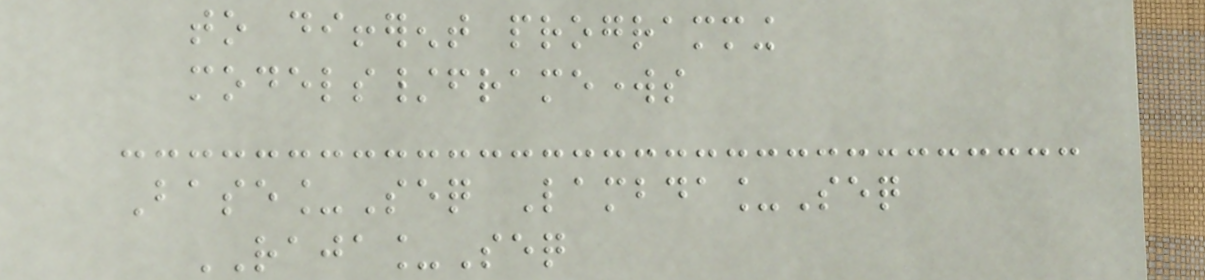to different programming
models/frameworks
Base_Seq Lambda_Seq
RAJA_Seq
